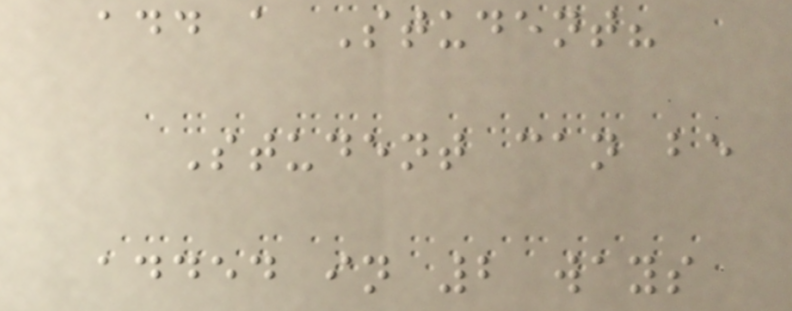add a Student?
Student can be
added in 2 ways
